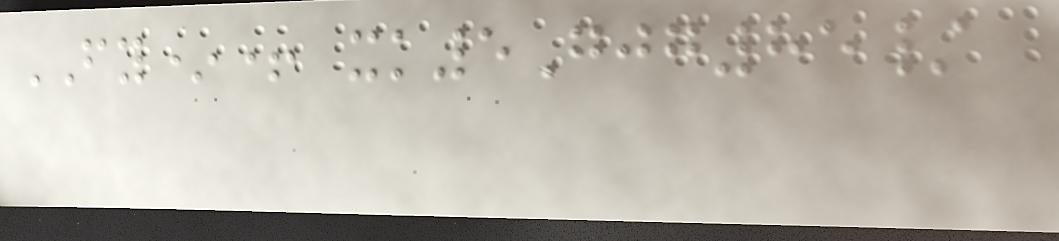FY*+ xk5Gjg85/
